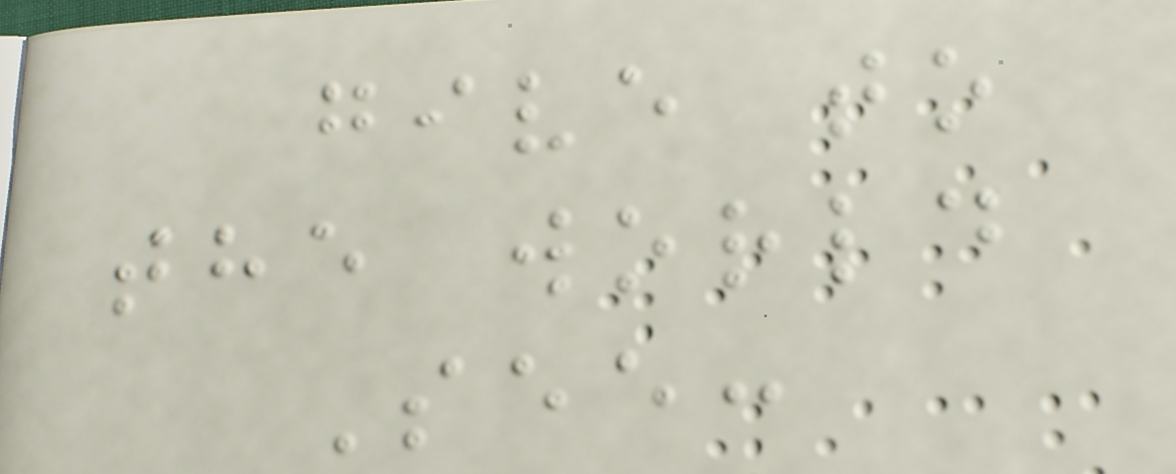give to
the world
See:
